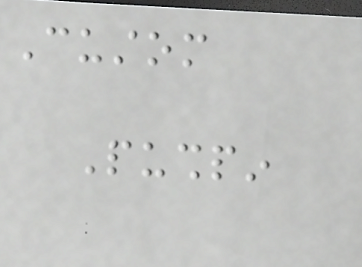Custom
Pushpin
